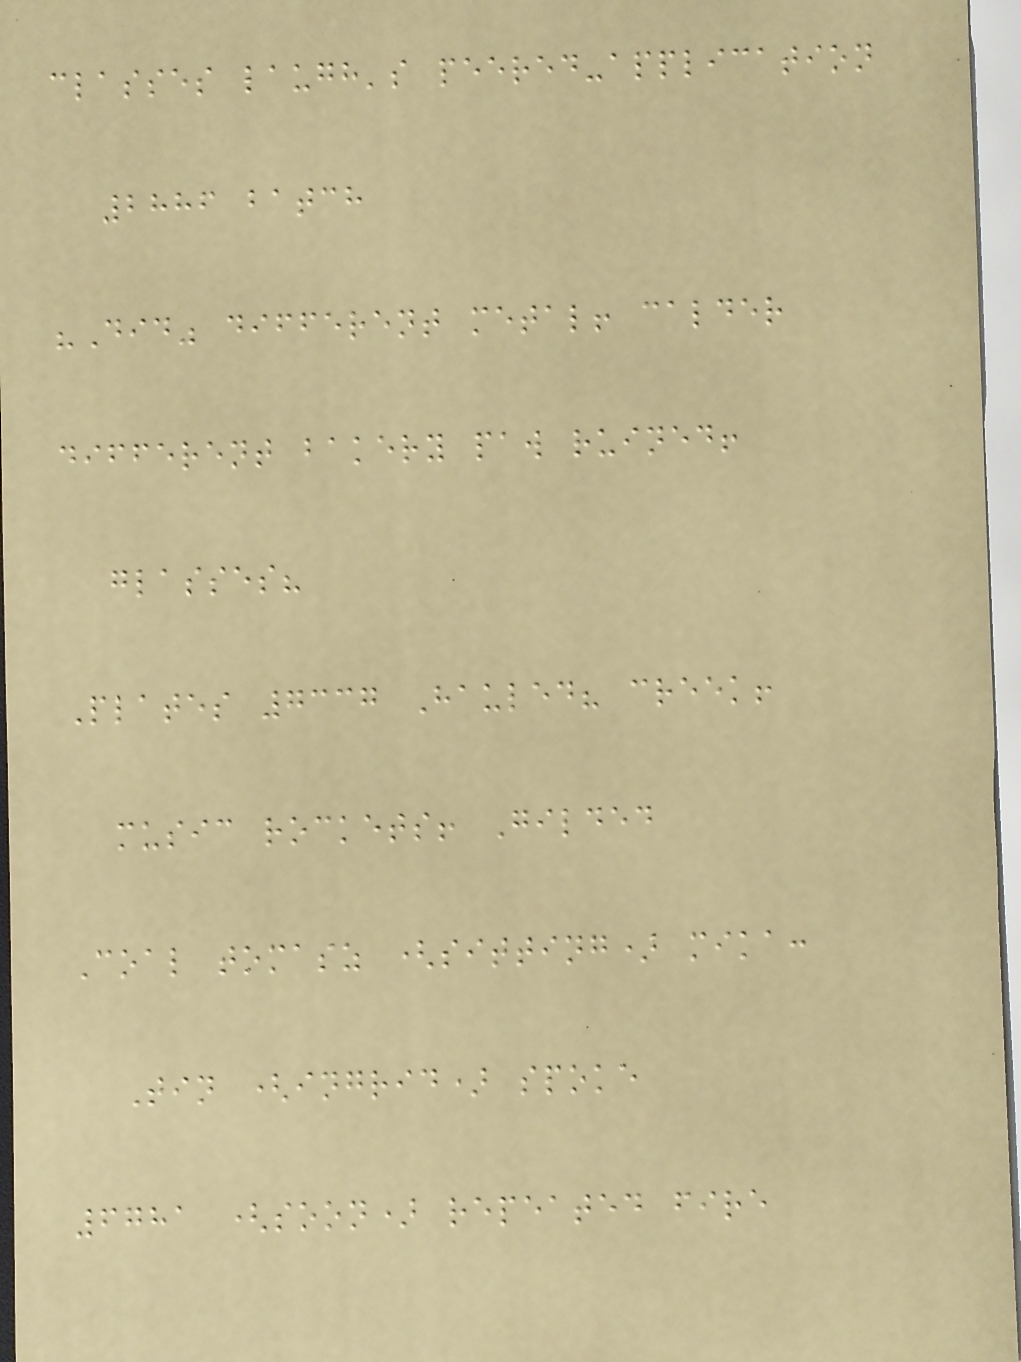classes laugh's peered-application
2886 batch
"Did" different metal! calder
different bakery paw ruined!
glasses?
Plates 7337 Hauled? creek!
music rockets! Gilded
Coal tomasz (sitting) mika:
Tin (ingrid) spoke
6781 (soon) repeated fire
